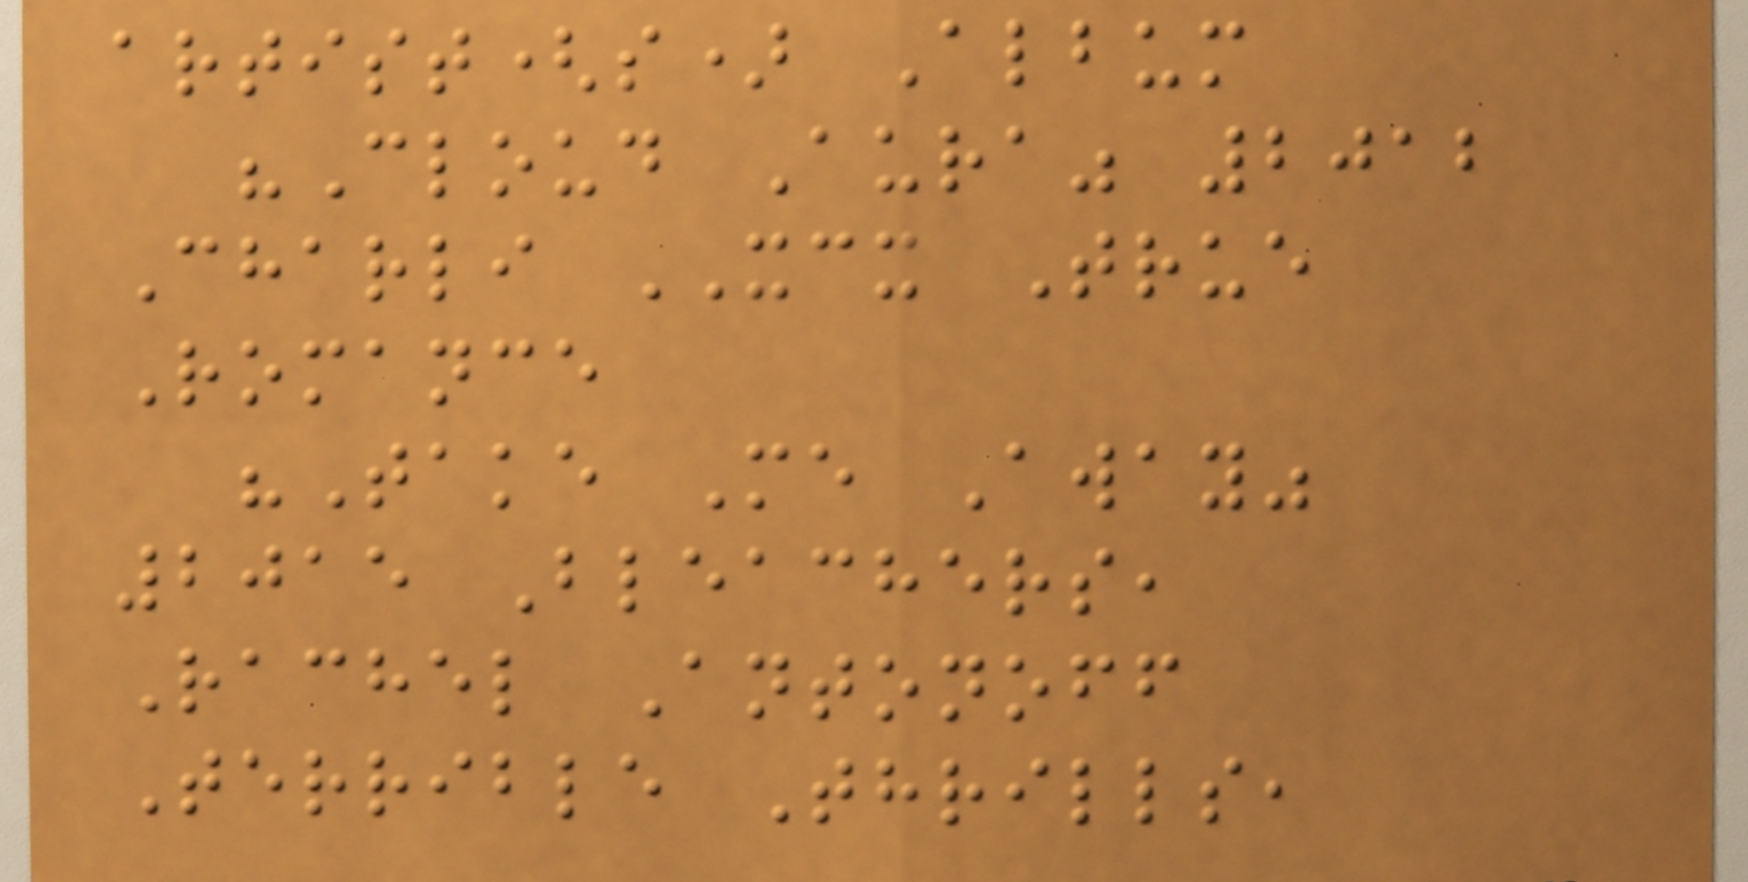artist(s) Album
"Cloud Aura" 2012
Charli XCX True
Romance
"Take Me Away"
2015 Bleachers,
Rachel Antonoff
Terrible Thrills,
